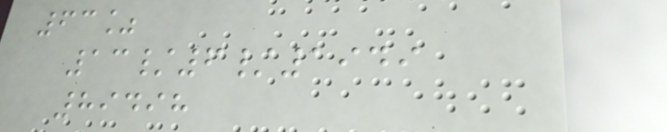63%
13/6/1949
89498
